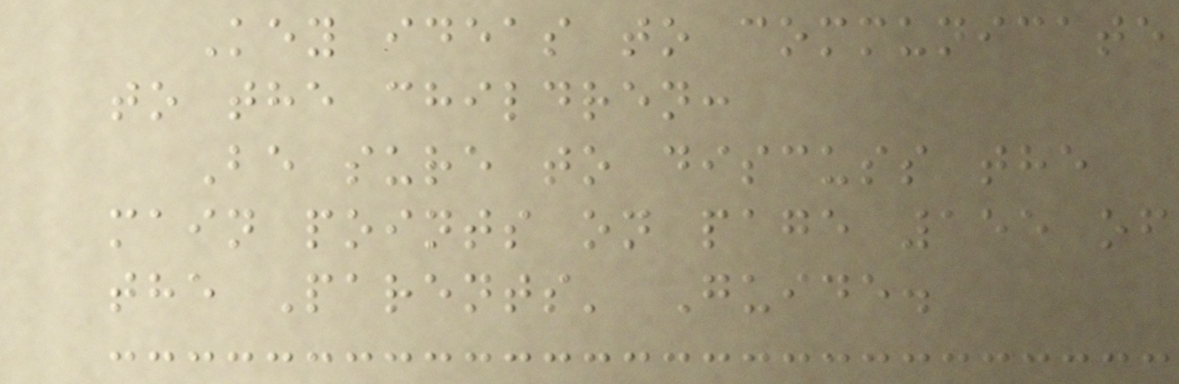Key ideas to communicate
to the children:
Be sure to discuss the
main points on page 155 of
the Parents' Guide.
